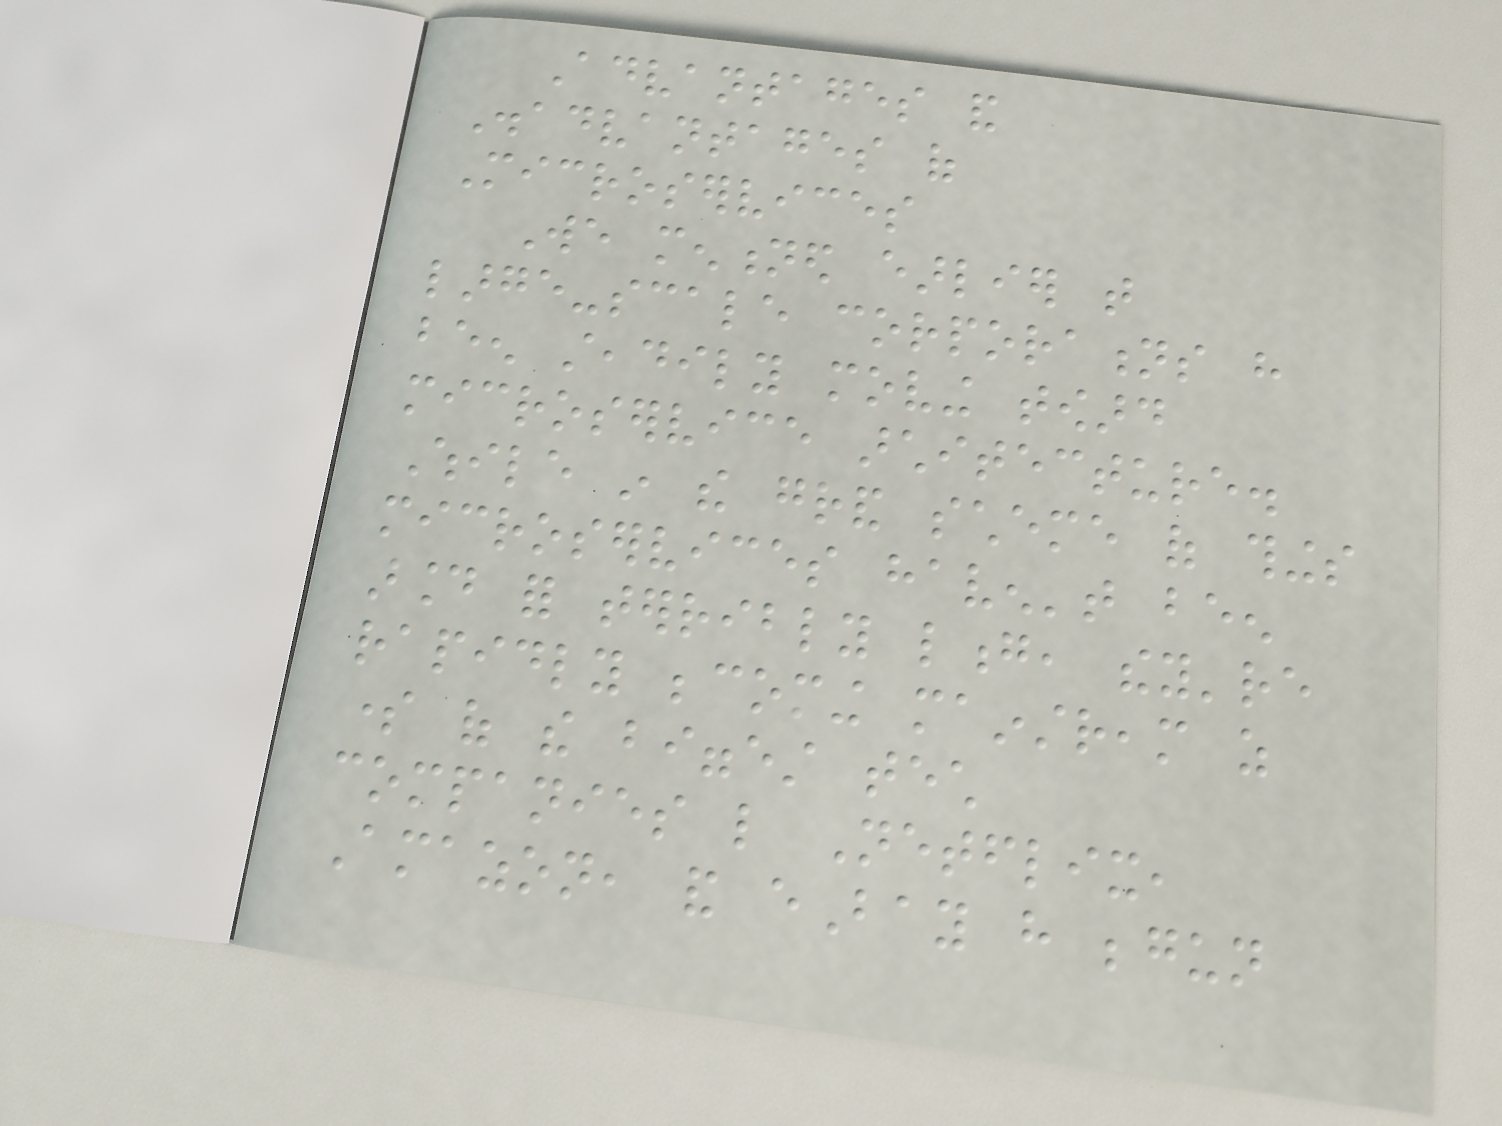Advantages and
Disadvantages of
Microservices
We mentioned earlier that
large-scale corporations have
been steadily moving toward
microservice architecture.
While in the grand scheme of things
microservices haven't been
around for terribly long, they're
rapidly becoming mainstream as
some of the biggest tech
companies like Netflix,
Amazon, and eBay have begun
